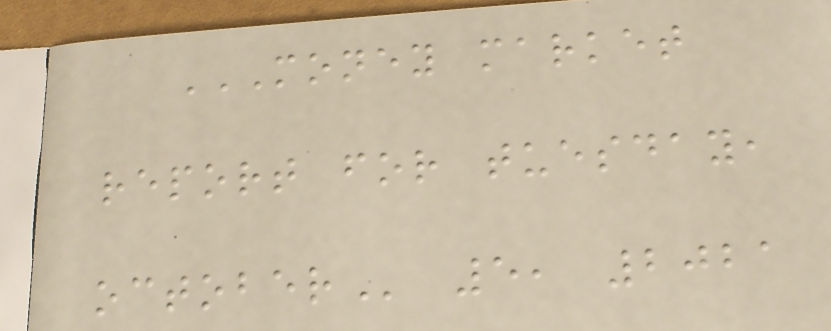MONEY MARKET
REPORT FOR TUESDAY,
OCTOBER 5, 2021
